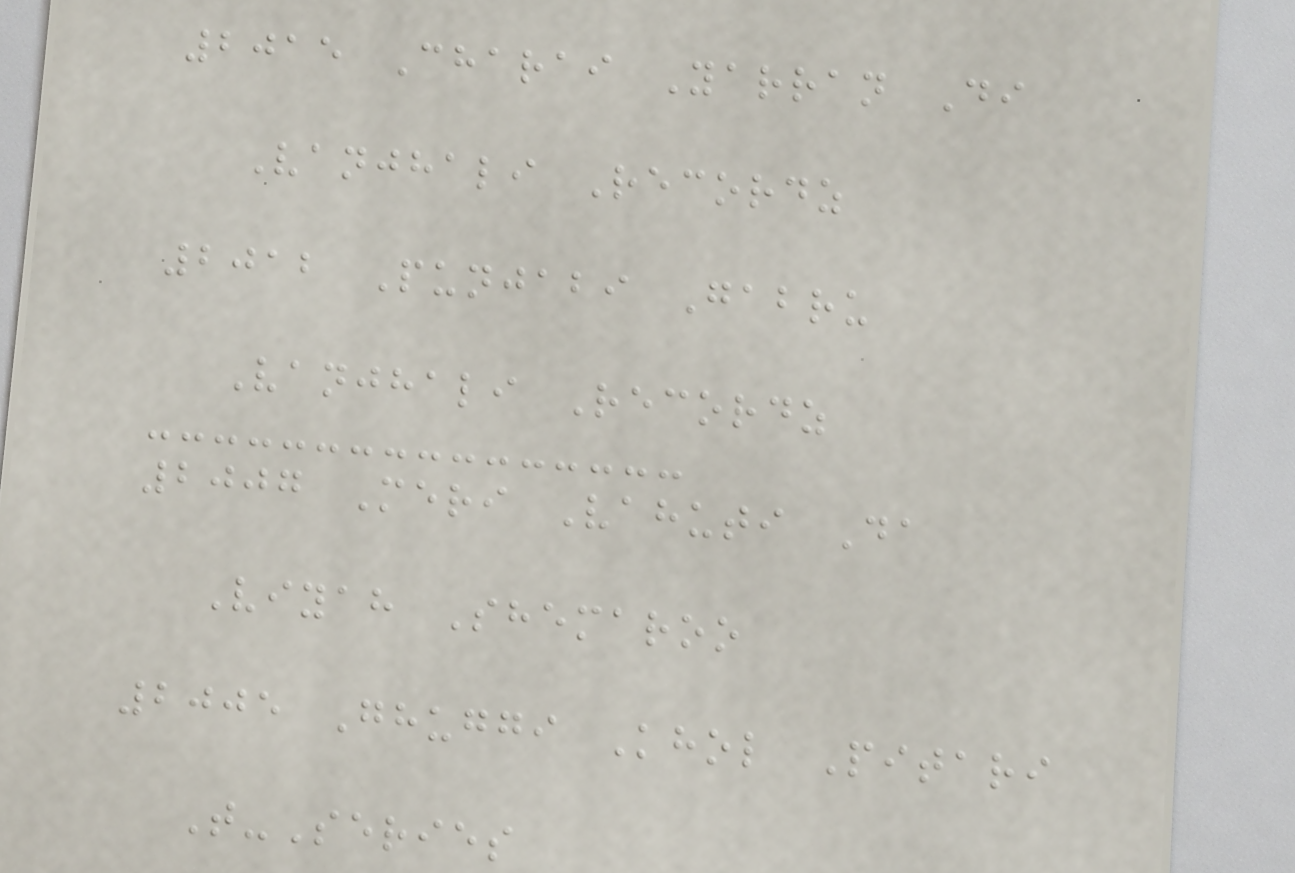2015 Charai Yarran Di
Vanjhali Recordz
2012 Punjabi Gabru
Vanjhali Recordz
2007 Meri Vahuti Da
Viyah Shemaroo
2005 Ghuggi Khol Pitari
T-Series
